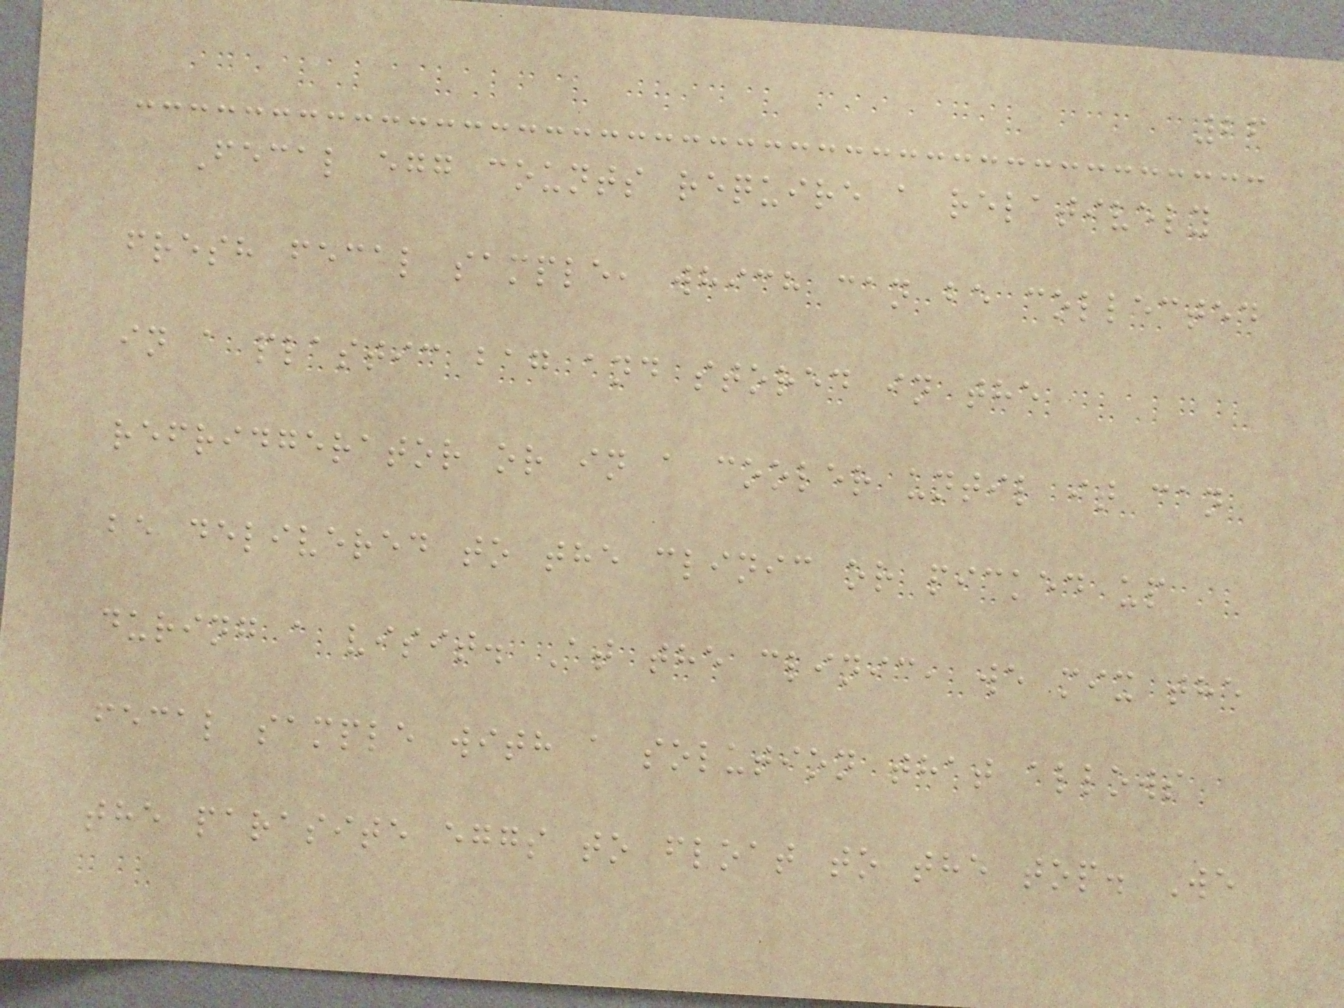26
Fecal egg counts require a relatively
fresh fecal sample, which can be collected
in a plastic bag and stored in the
refridgerator or in a cooler until it can
be delivered to the clinic or picked up
during a visit. At the clinic, we mix the
fecal sample with a solution that allows
the parasite eggs to float to the top. We
